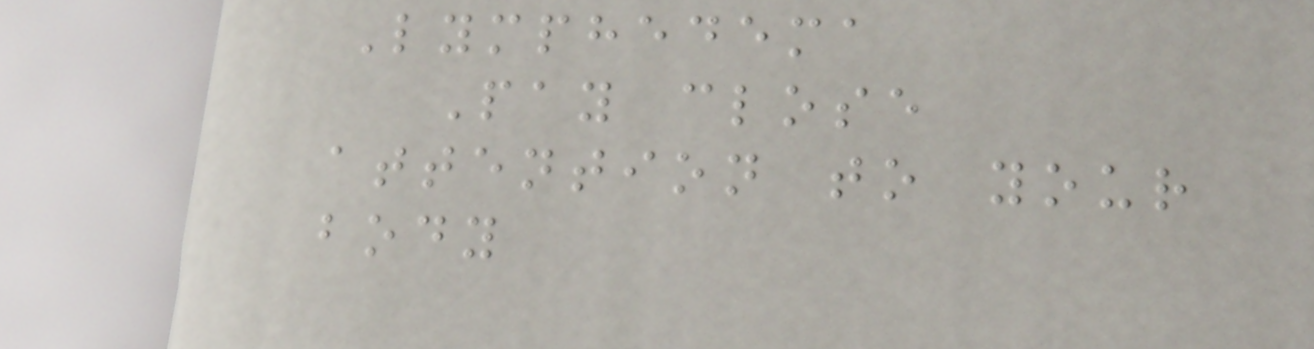Lymphedema
Pay close
attention to your
body
